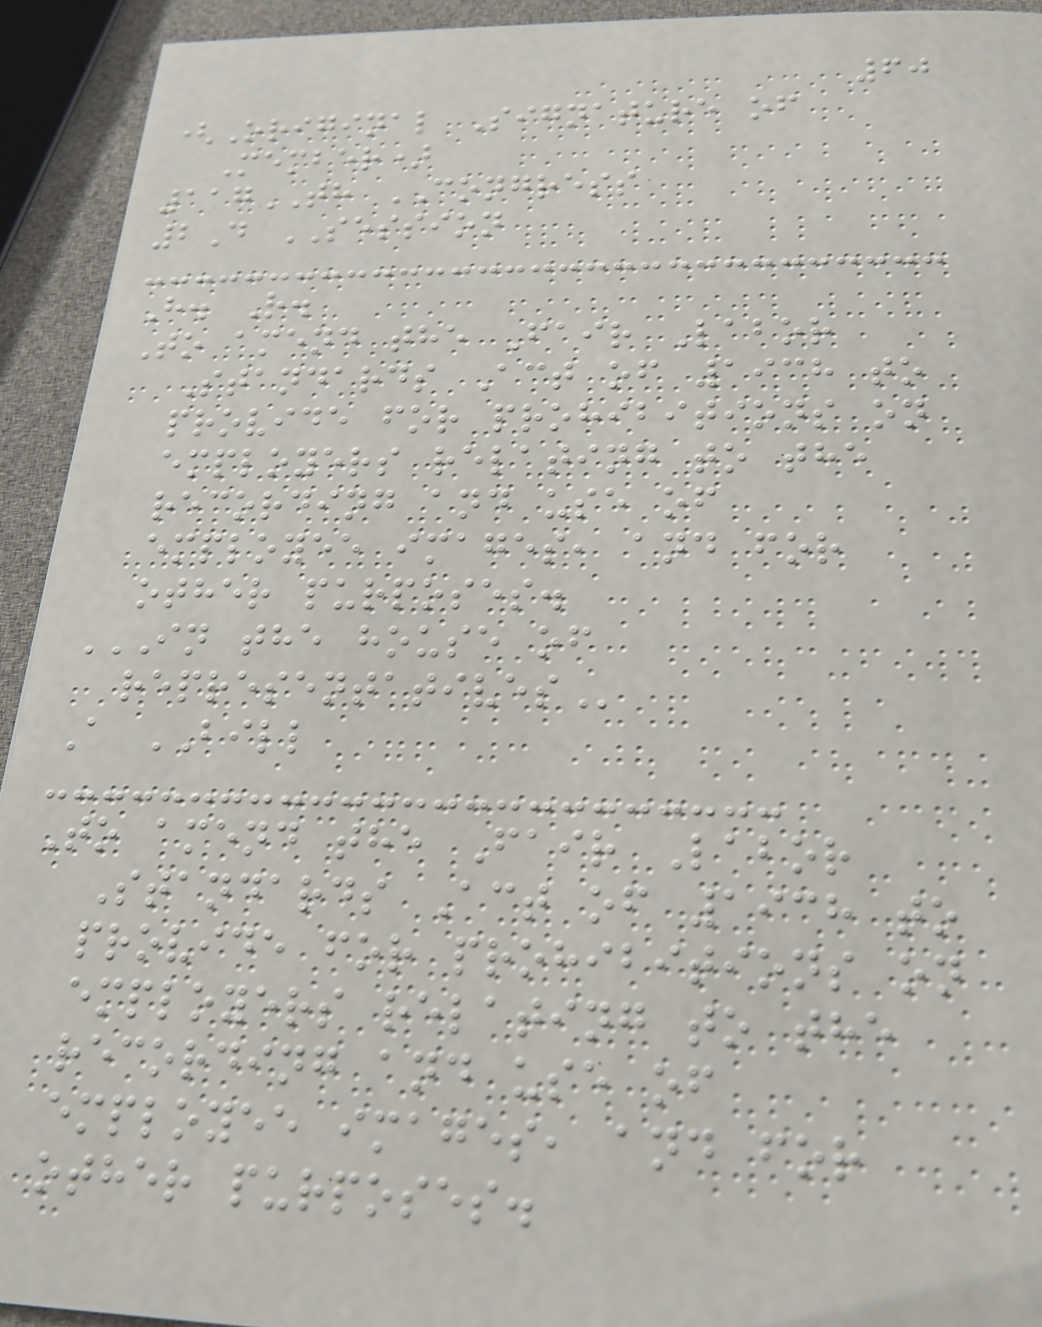60
(Original Signature of
Member)
117TH CONGRESS
2D SESSION
H. R.
To amend the Fair Labor
Standards Act of 1938 to
provide for prohibitions on
employers relating to the
recording and use of
employee images, and for
other purposes.
IN THE HOUSE OF
REPRESENTATIVES
A BILL
To amend the Fair Labor
Standards Act of 1938 to
provide for prohibitions on
employers relating to the
recording and use of
employee images, and for
other purposes.
